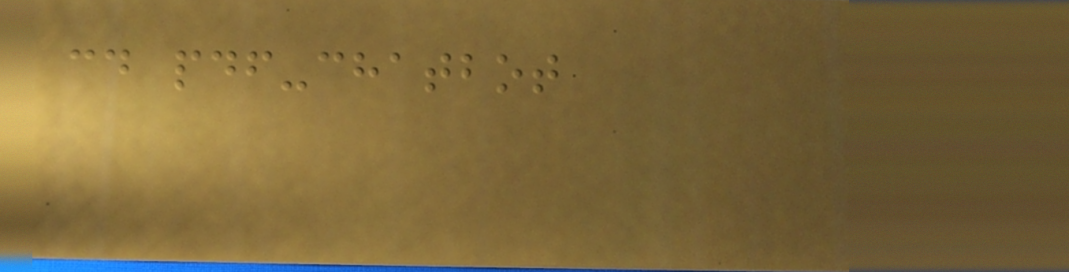cd pdf-chatbot
